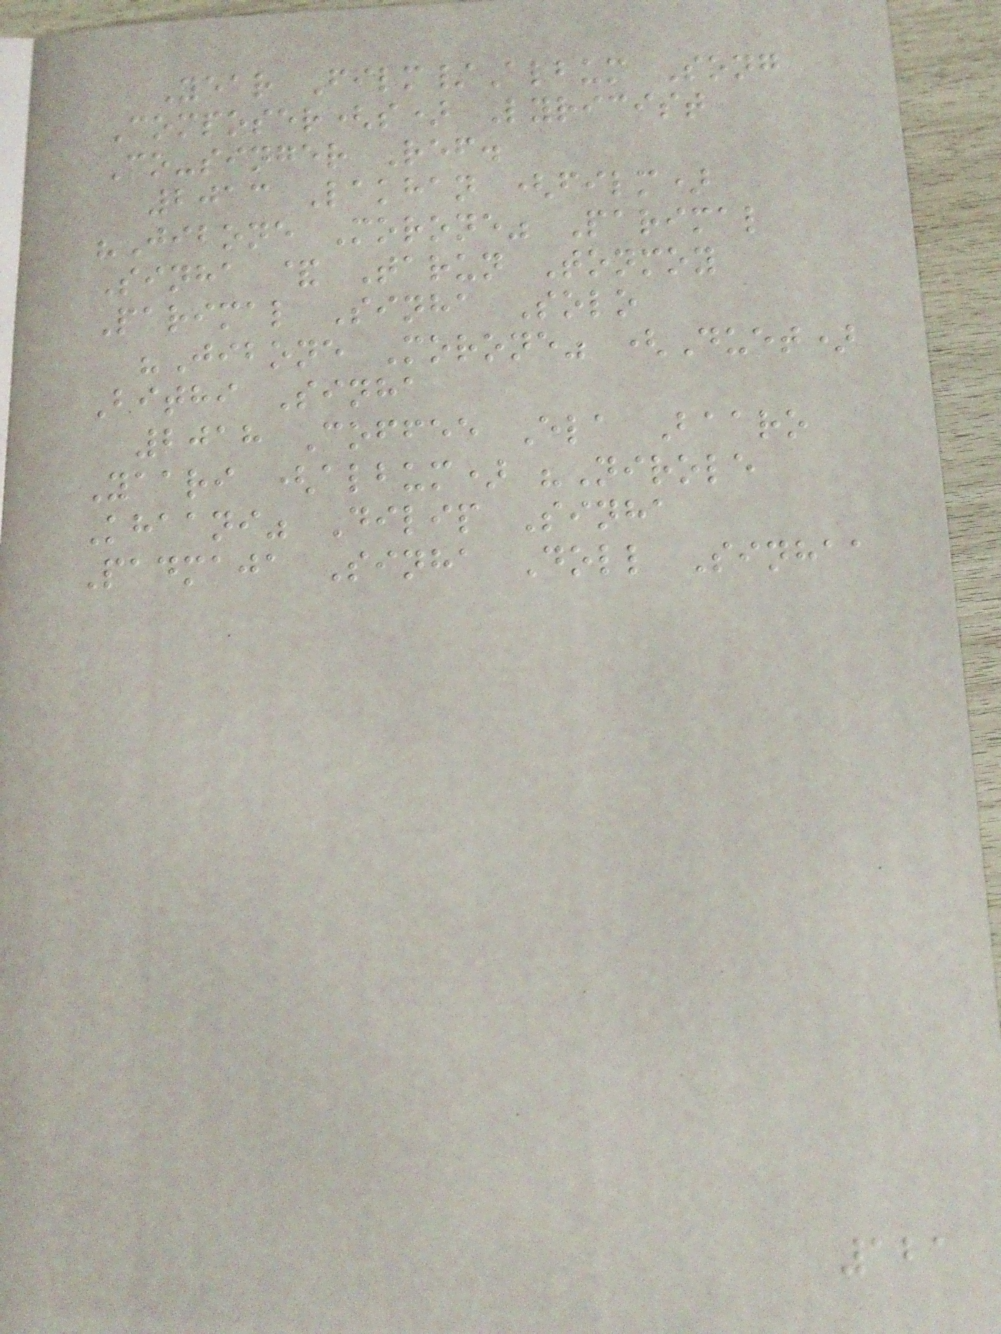Year Film/Album Song
Composer(s) Lyricist
Co-singer Ref.
2013 Lakhan (film)
"Jibone Morone" Parimal
Sinha & Tarun Tonmoy
Parimal Sinha Solo
"Jibone Morone" (Duet)
Bithi Sinha
2018 Coffee Ela Baaro
Yaari (album) "Nirole
Khaani" Dilip Sinha
Padmaja Sinha Doll Sinhaa
121
